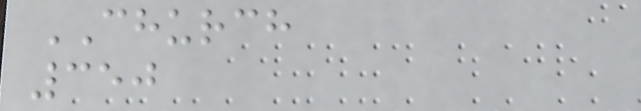CHURCH
350
